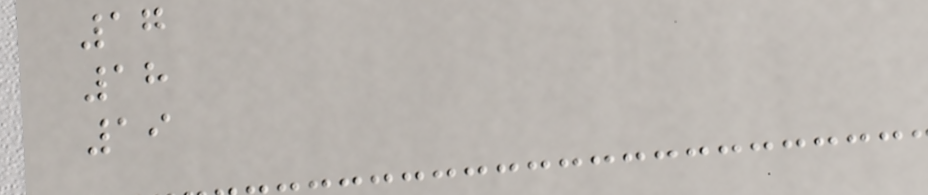17
18
19
